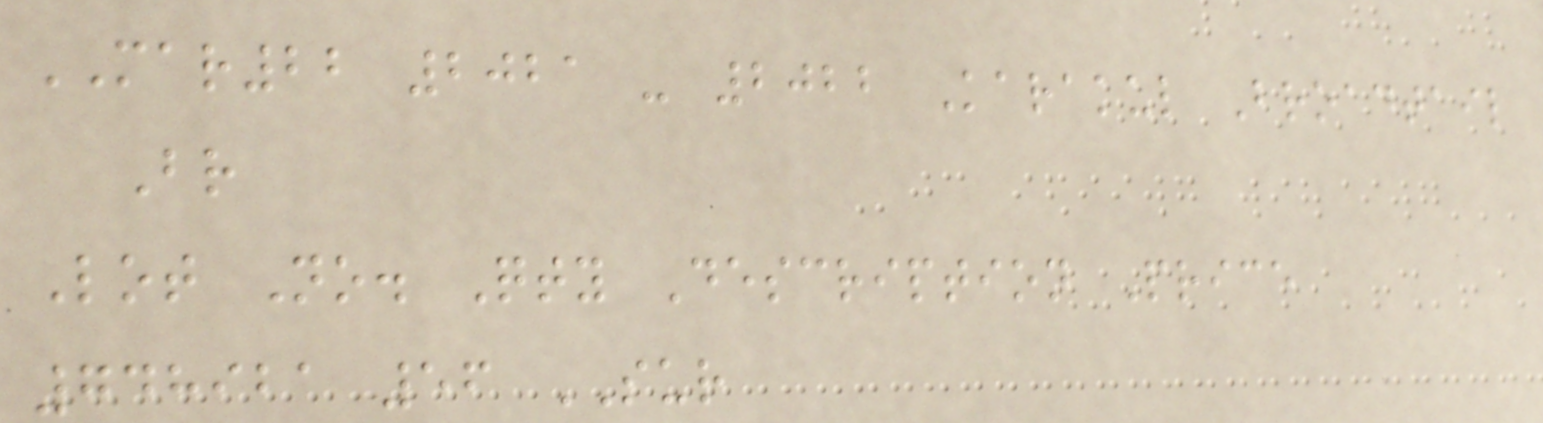MAR22 2021 - 2022 Karakul Broadtail
Br
Lot No. Qty Description Price
748921 56 SUR
